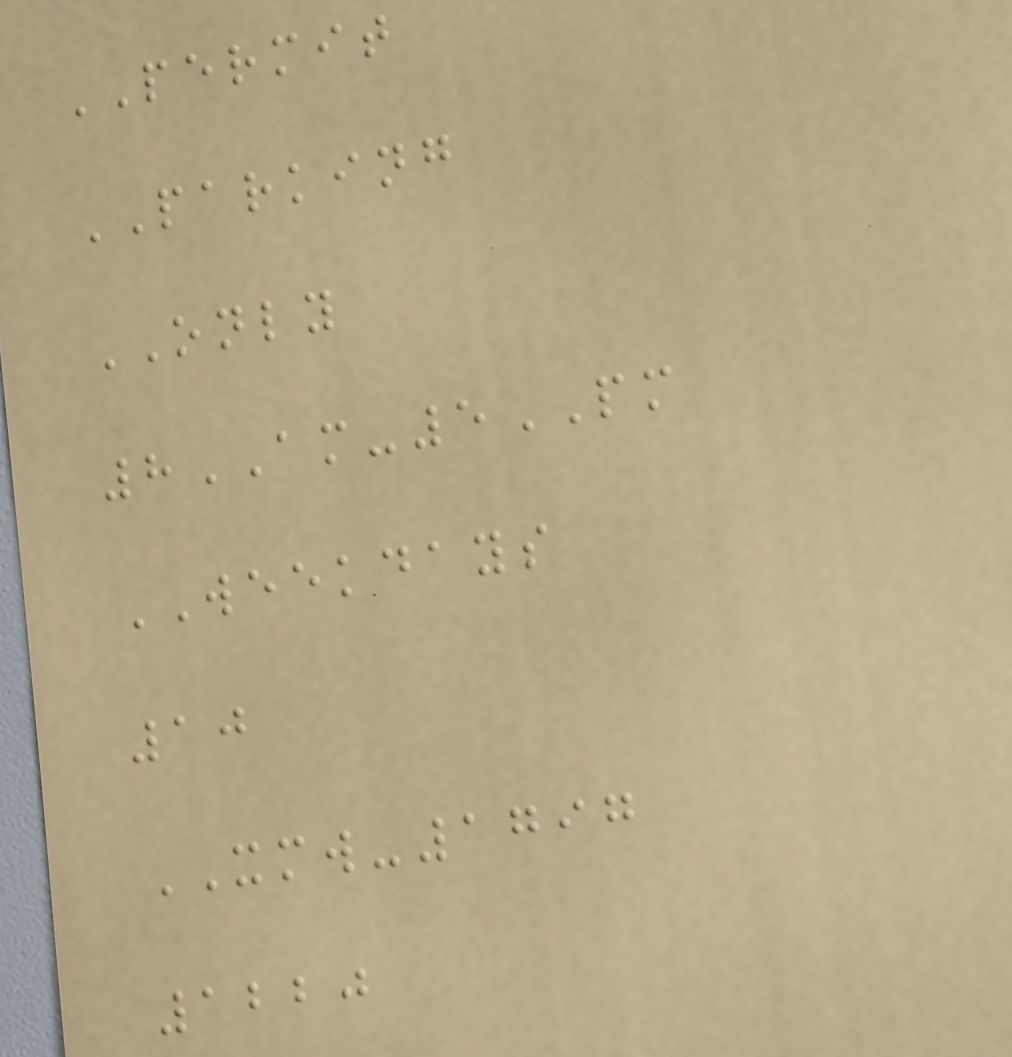PERMIT
PARKING
ONLY
8AM-5PM
WEEKDAYS
10
XMW-1797
1220
